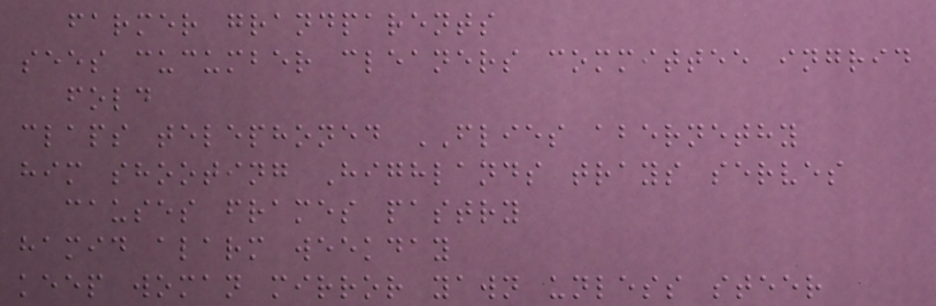farmer grandparents
sees cucumber cleaners committee ingrid
fold
claps telephoned FLIES abernethy
him shooting Highlands trays serves
causes frames pastry
hamid alarm weekday
keep woman mirror yawn unless steer
